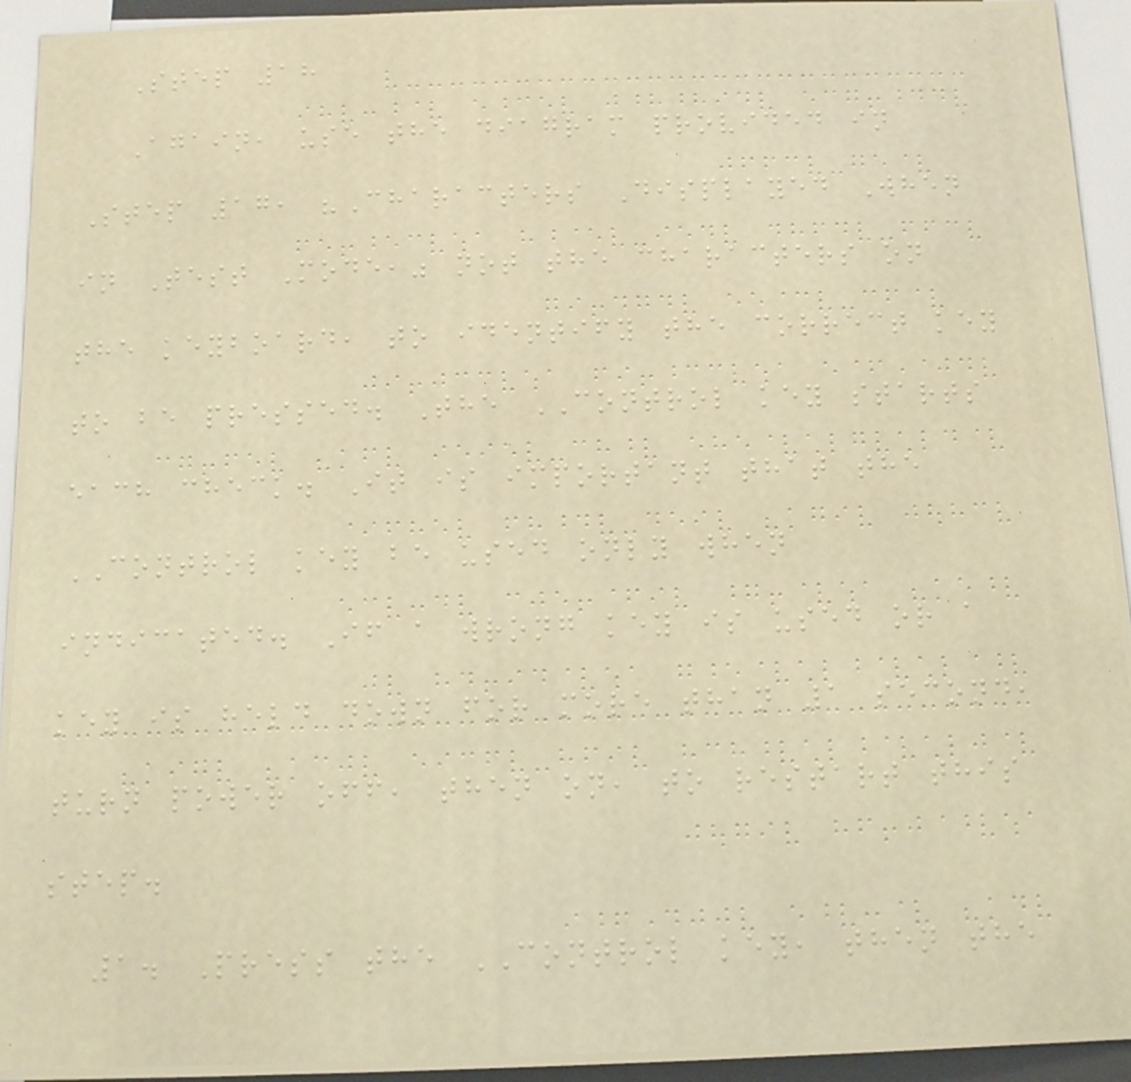Step 18
Again, use the diagram provided in
Step 17, "Characters Displayed When
in Test Mode," not the characters on
the keyboard, to identify the correct key
to be pressed. The CONTROL key starts
each check. It is important that the
CONTROL key be used only when
indicated. If a wrong key is used or a
key is held down for more than 1 second,
turn power off, then on, to restart this
step.
1. Press the CONTROL key, then the
